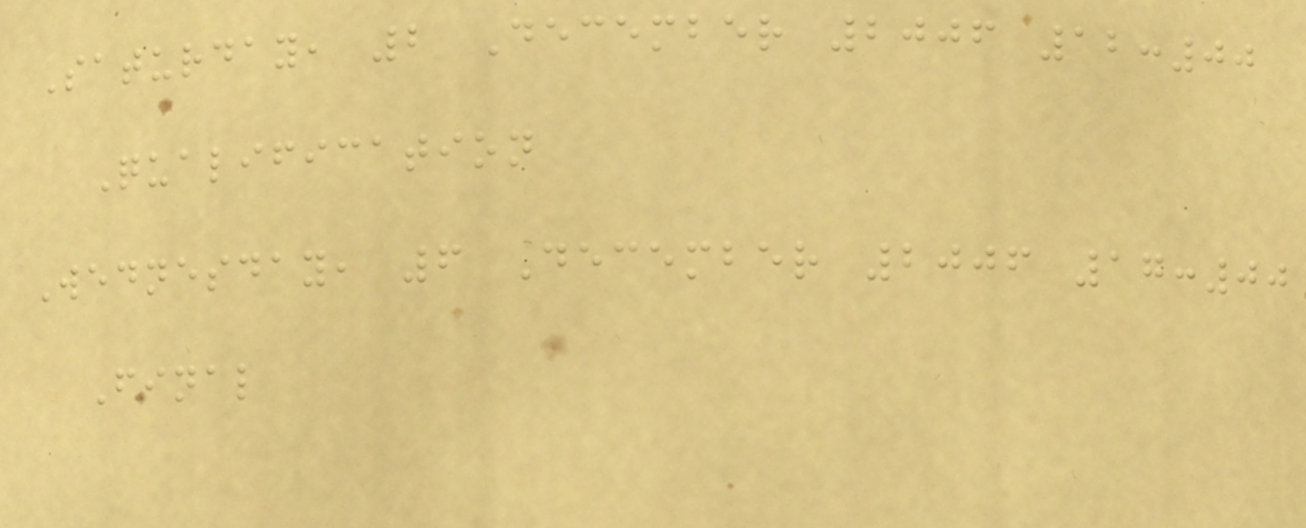Saturday, 2 December 2006 12:00
Qualification
Wednesday, 6 December 2006 17:00
Final
